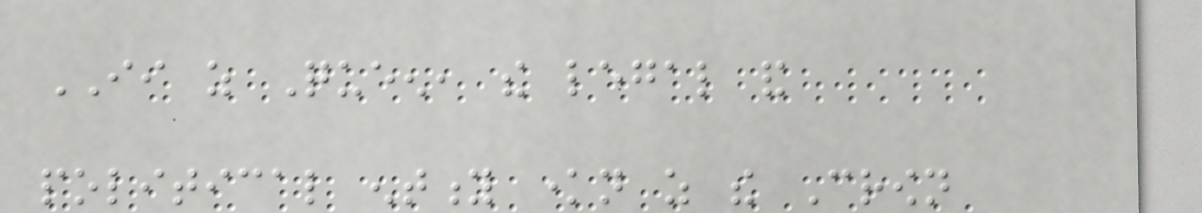II as Queen, the legal and
political entity known as the Crown
